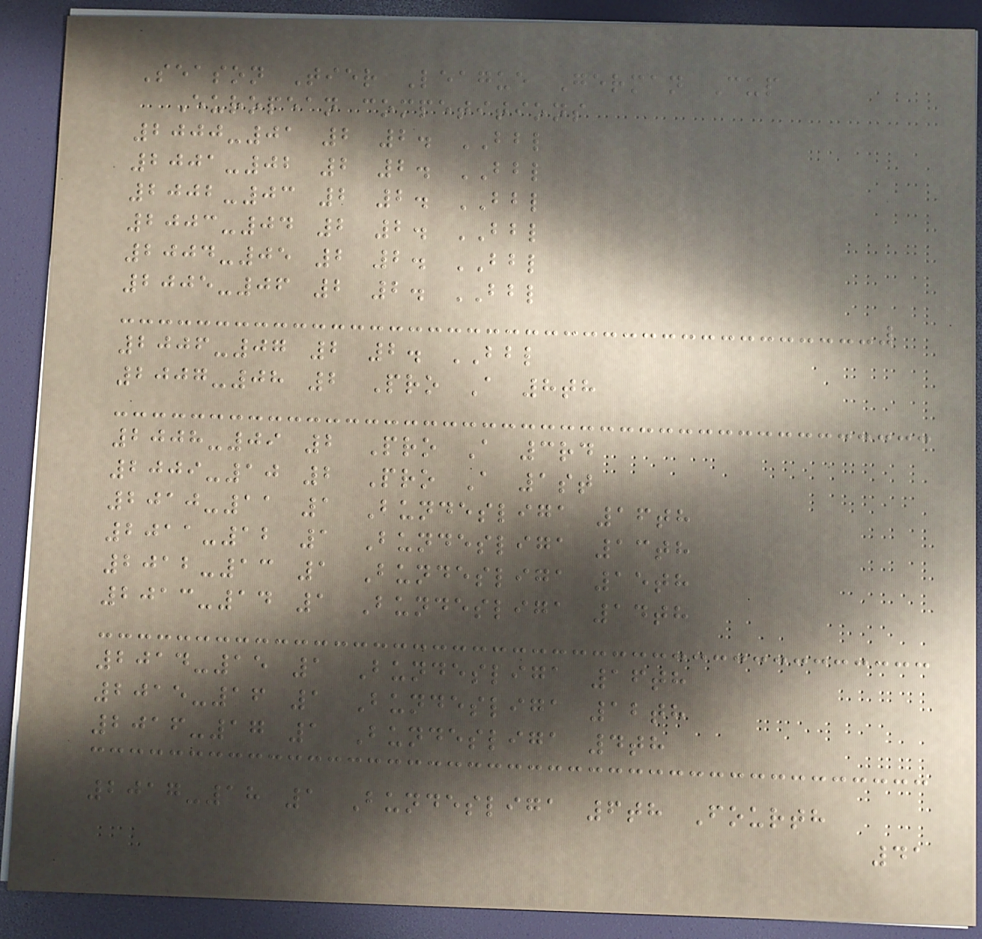Season Tier League German Cup
European competitions
2000-01 2 2. BBL
2001-02 2 2. BBL
2002-03 2 2. BBL
2003-04 2 2. BBL
2004-05 2 2. BBL
2005-06 2 2. BBL
2006-07 2 2. BBL
2007-08 2 Pro A 8th
2008-09 2 Pro A 3rd
2009-10 2 Pro A 1st
2010-11 1 Bundesliga 16th
2011-12 1 Bundesliga 13th
2012-13 1 Bundesliga 15th
2013-14 1 Bundesliga 14th
2014-15 1 Bundesliga 16th
2015-16 1 Bundesliga 12th
2016-17 1 Bundesliga 4th
2017-18 1 Bundesliga 6th Fourth
41
